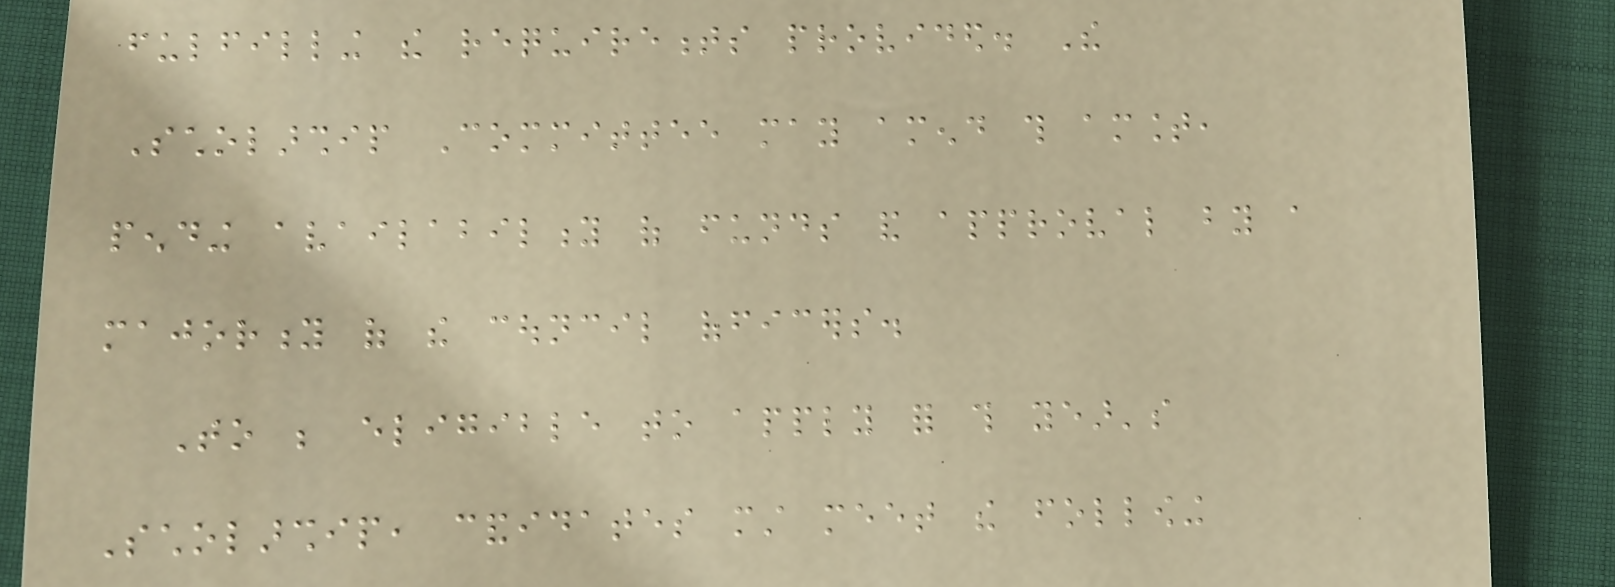fulfilling the requirements provided. The
Scholarship Committee may amend this amount,
pending availability of funds and approval by a
majority of the council officers.
To be eligible to apply for this year's
Scholarship, candidates must meet the following
